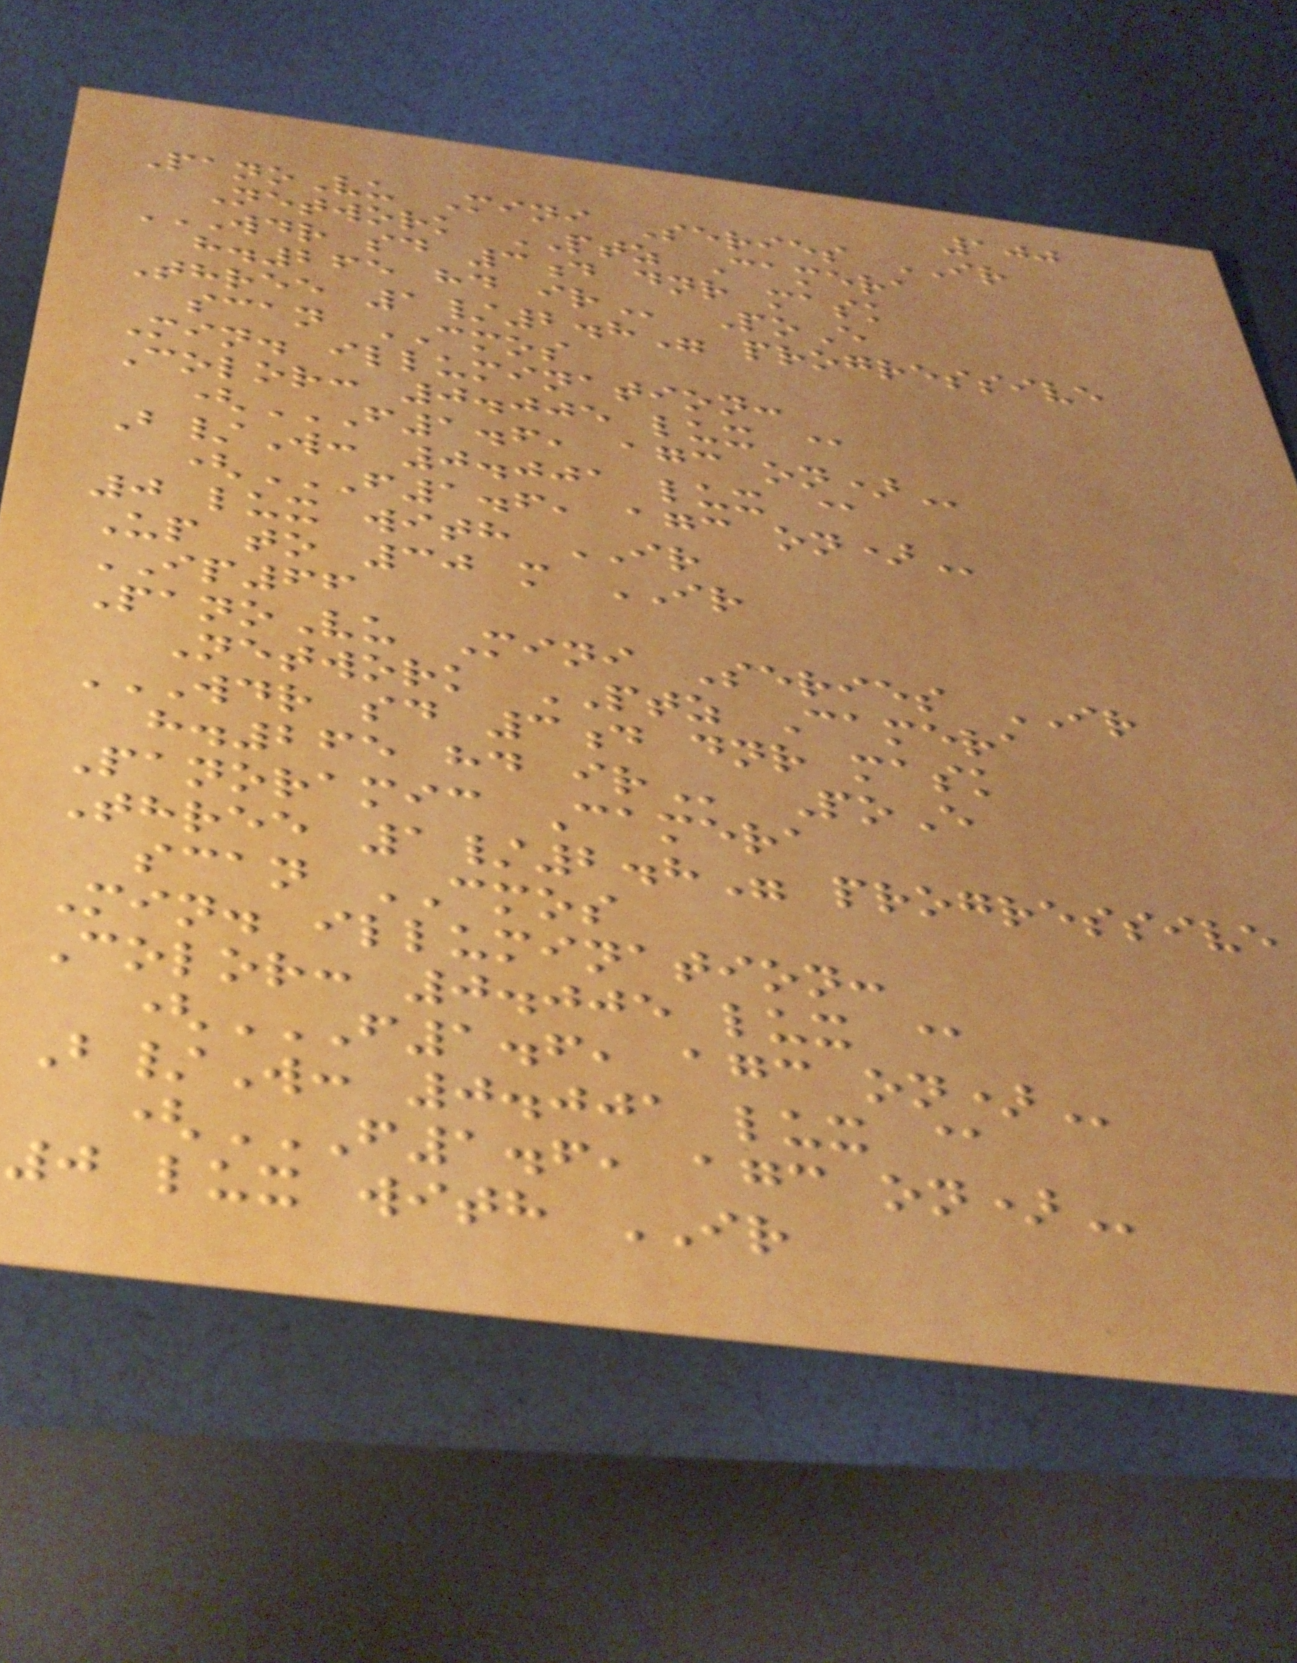100
PanoVu Mini Series IR
Network PTZ Camera
WDR SD 3D DNR MASK
H.265 HD IR PoE
Three 1/2.8" progressive
scan CMOS
Min. illumination:
Color: 0.005 lux @
(F1.6, AGC ON)
B/W: 0.001 lux @
(F1.6, AGC ON)
0 lux with IR
Up to 30 m IR
IP66
PanoVu Mini Series IR
Network PTZ Camera
WDR SD 3D DNR MASK
H.265 HD IR PoE
Panoramic Camera
Three 1/2.8" progressive
scan CMOS
Min. illumination:
Color: 0.005 lux @
(F1.6, AGC ON)
B/W: 0.001 lux @
(F1.6, AGC ON)
0 lux with IR
